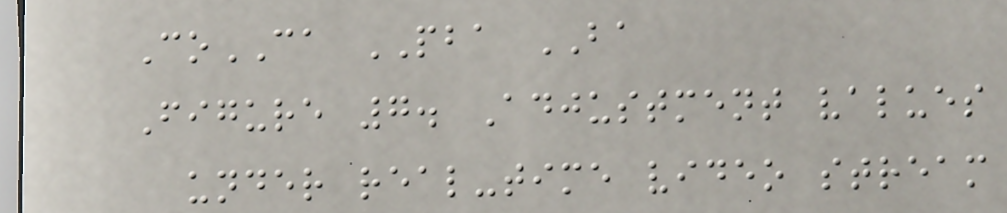CoCA PBA BA
Figure 7. Adjustment values
under real-time video stream
